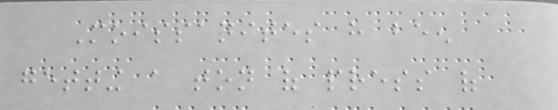Moissanites have been
getting a ton of press of
